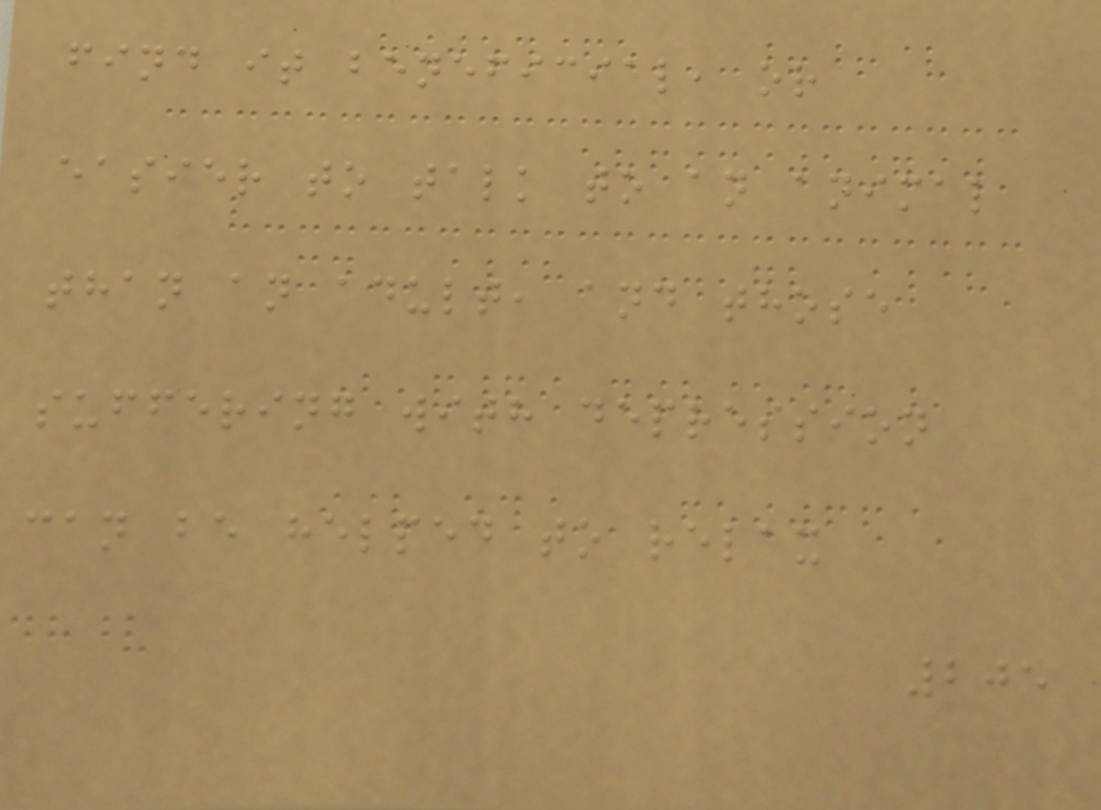find it beneficial, or
easier to talk to an animal
than an adult, and those
suffering with depression
can be helped to relax
205
